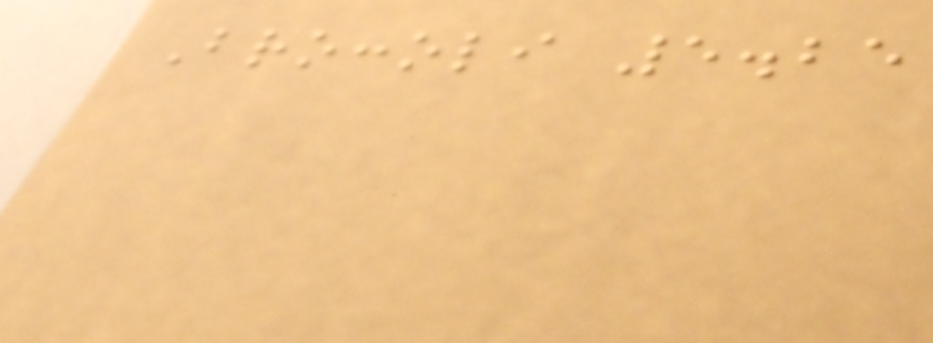Broccoli 5.25
